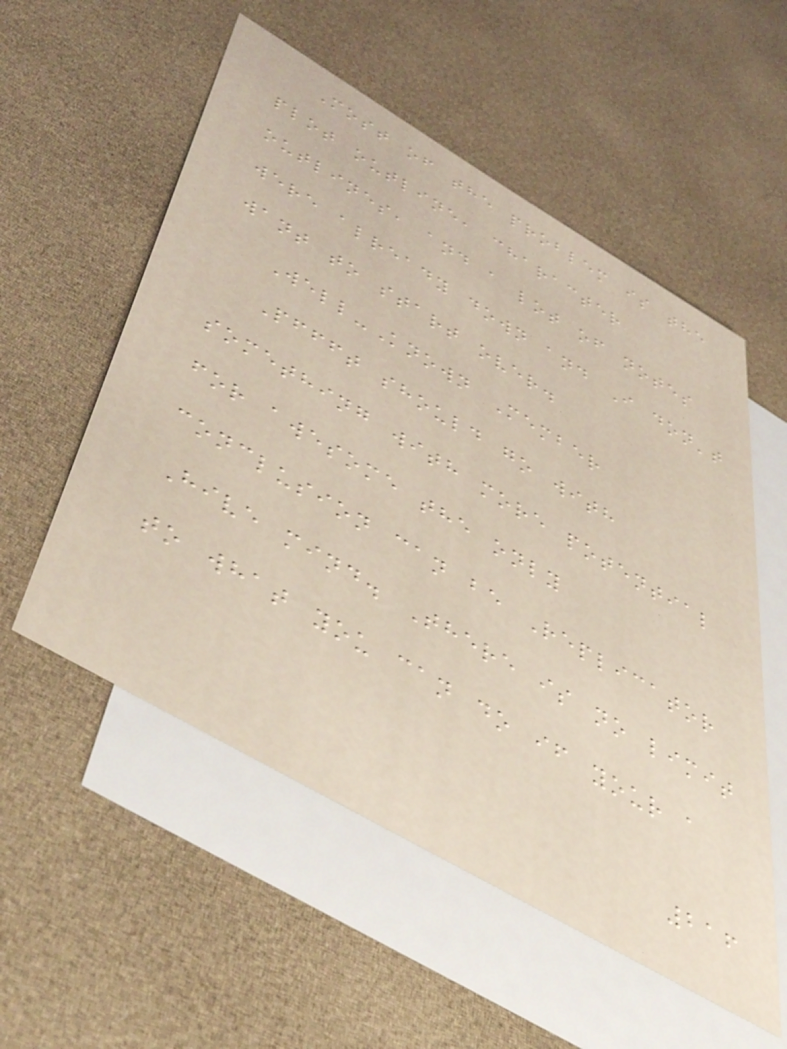Most of the problem is the
plot outline, character
outlines, and a lot of notes
were already down and I don't
want to start over.
Well-Known Member
Pffft should go with
something with more potential
for awesome the only
conclusion can be Replicator
Hive mind. There is no limit
to what you can do if your a
216
